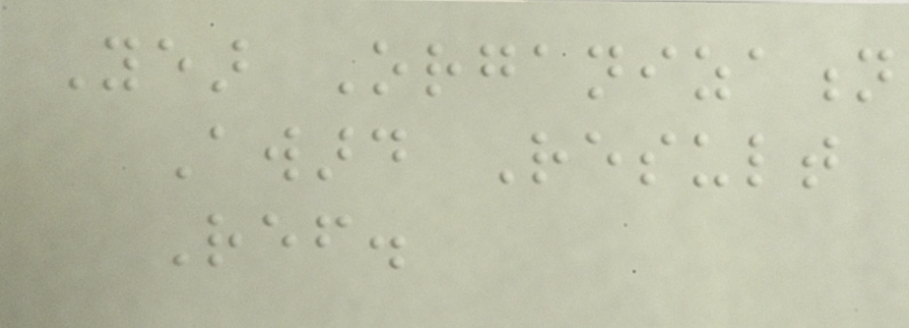Year Organization
Award Result
Ref.
